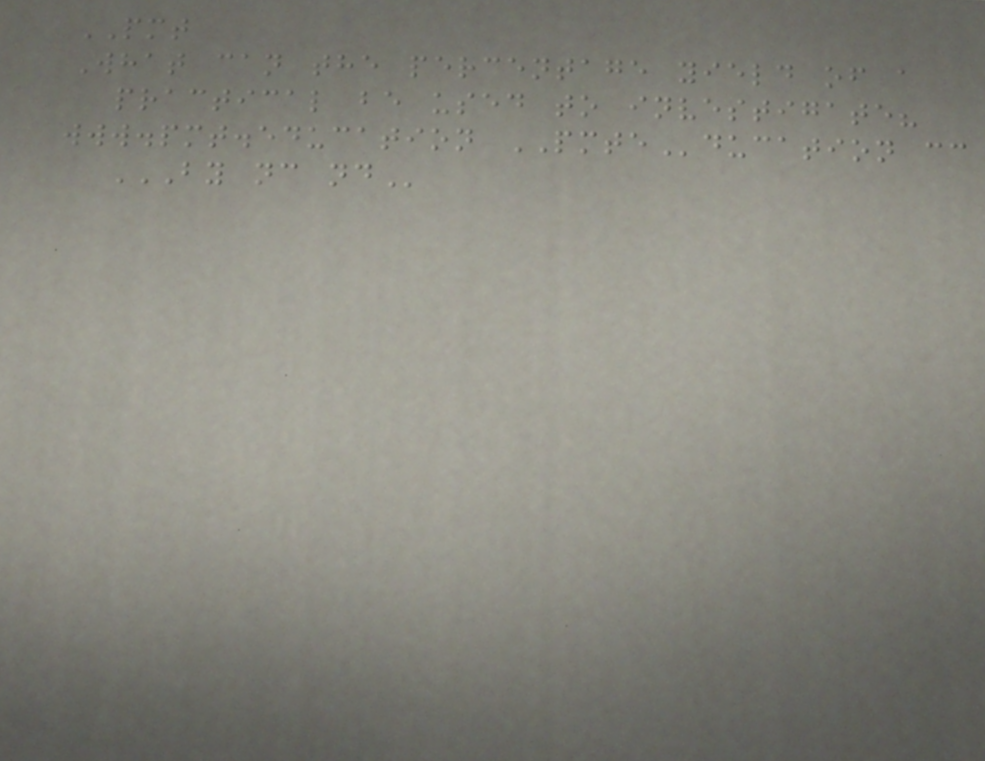PMT
What can the percentage yield of a
practical be used to investigate?
www.pmt.education PMTEducation cc
BY NC ND
